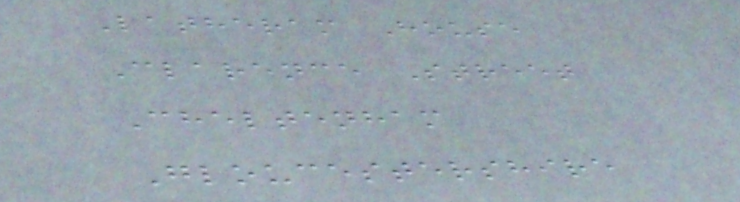Latheram House
Clarence Street
Cheltenham
Gloucestershire
